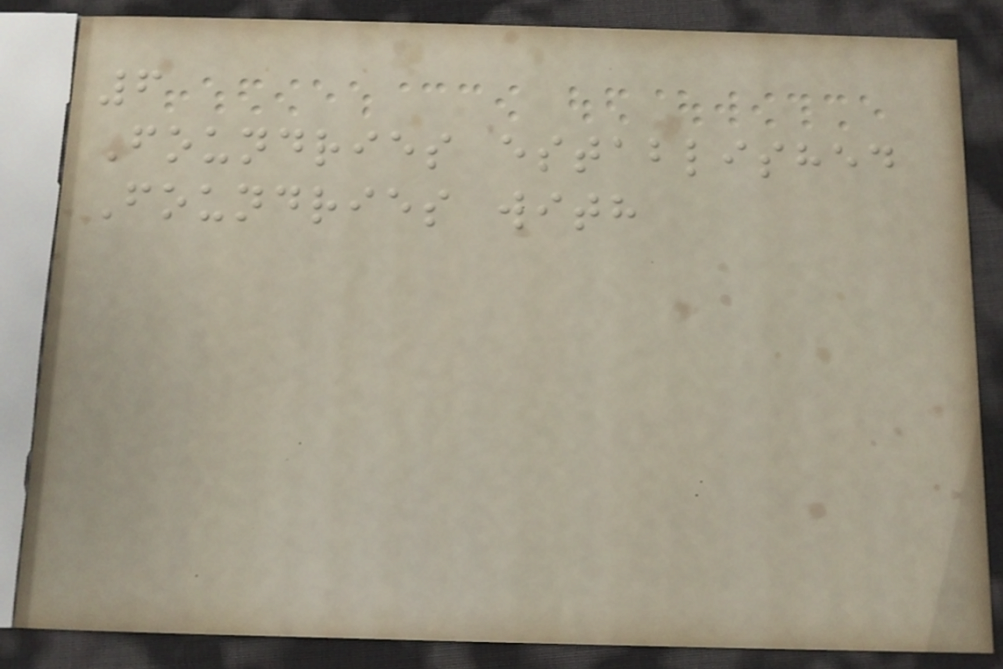6
Foundries established
Foundries with
